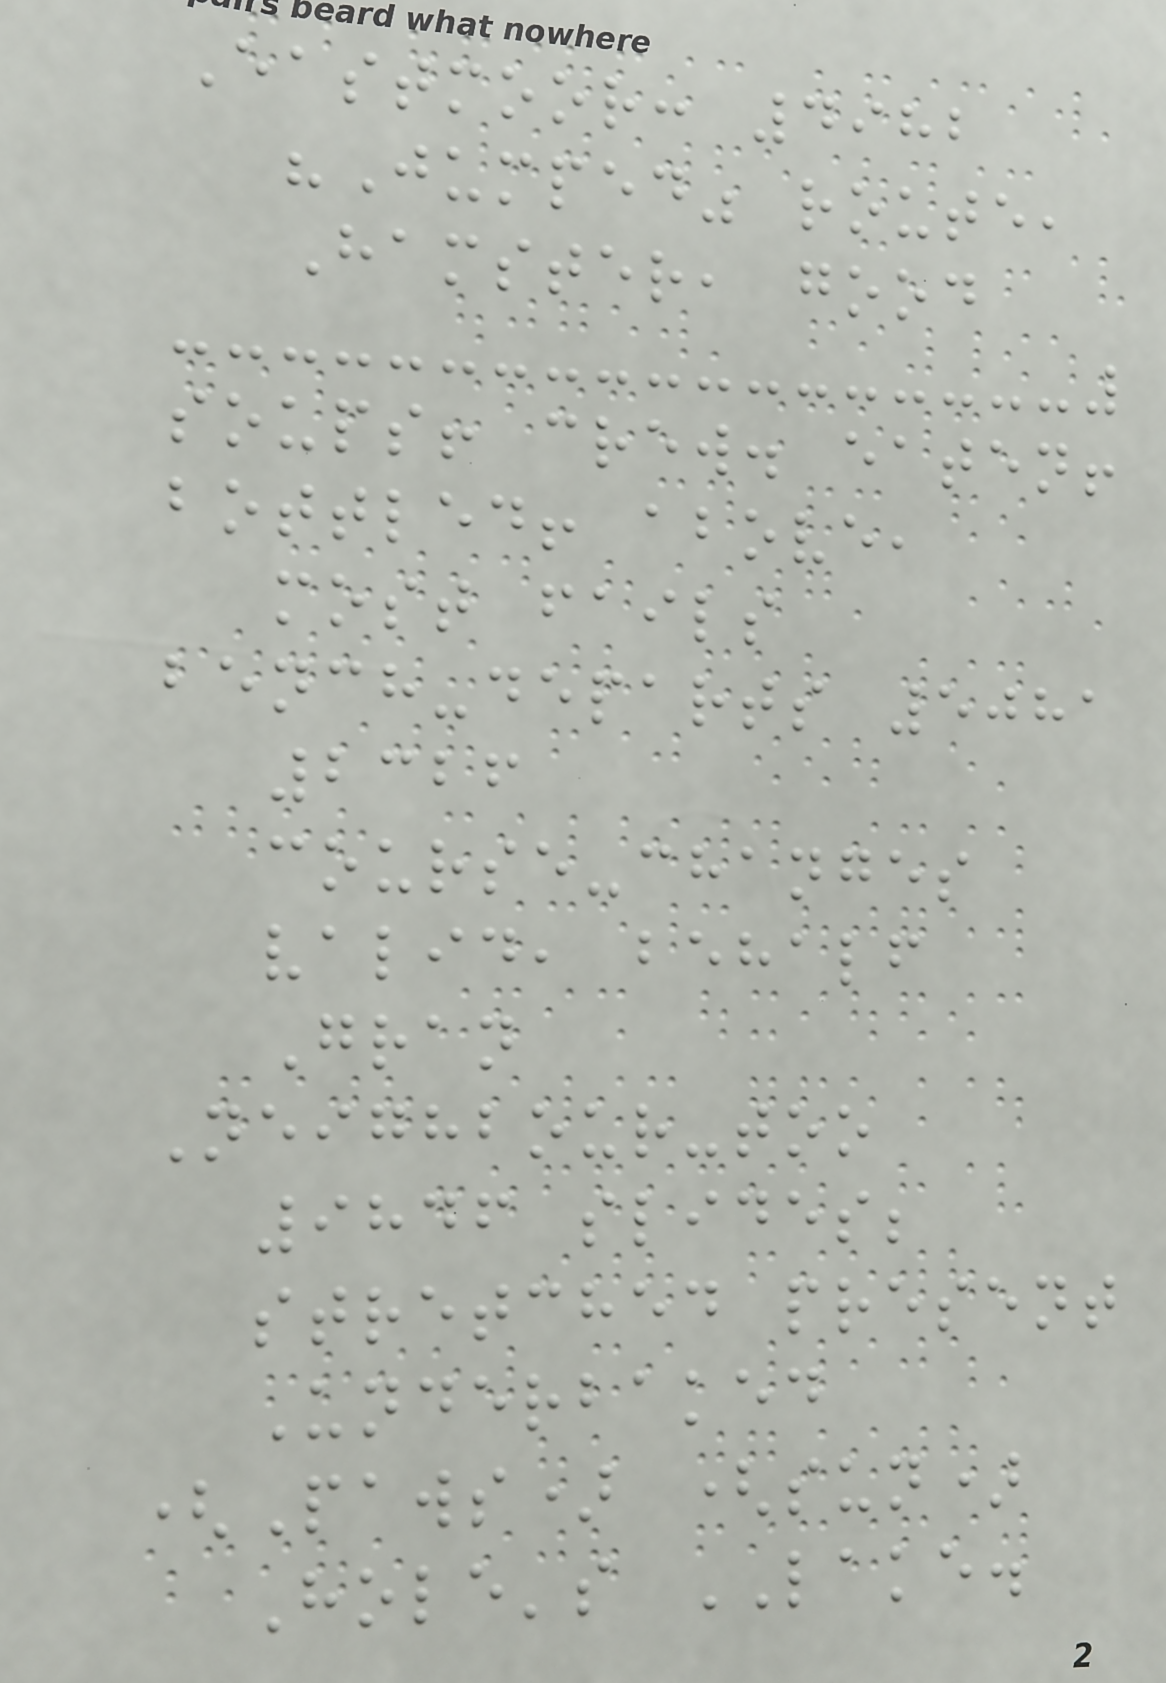Eastmoor: 4982
"Jumped" route,
Hamster, good
soups! crew. eaten!
bottled! above,
most fails
bench-departs 5081
2326
course-changes
valid, behalf
Gran
Neighbour-too
9846 slides;
stretched present
Underbaked
(Paws) (sun)
Hole's LAKE.
